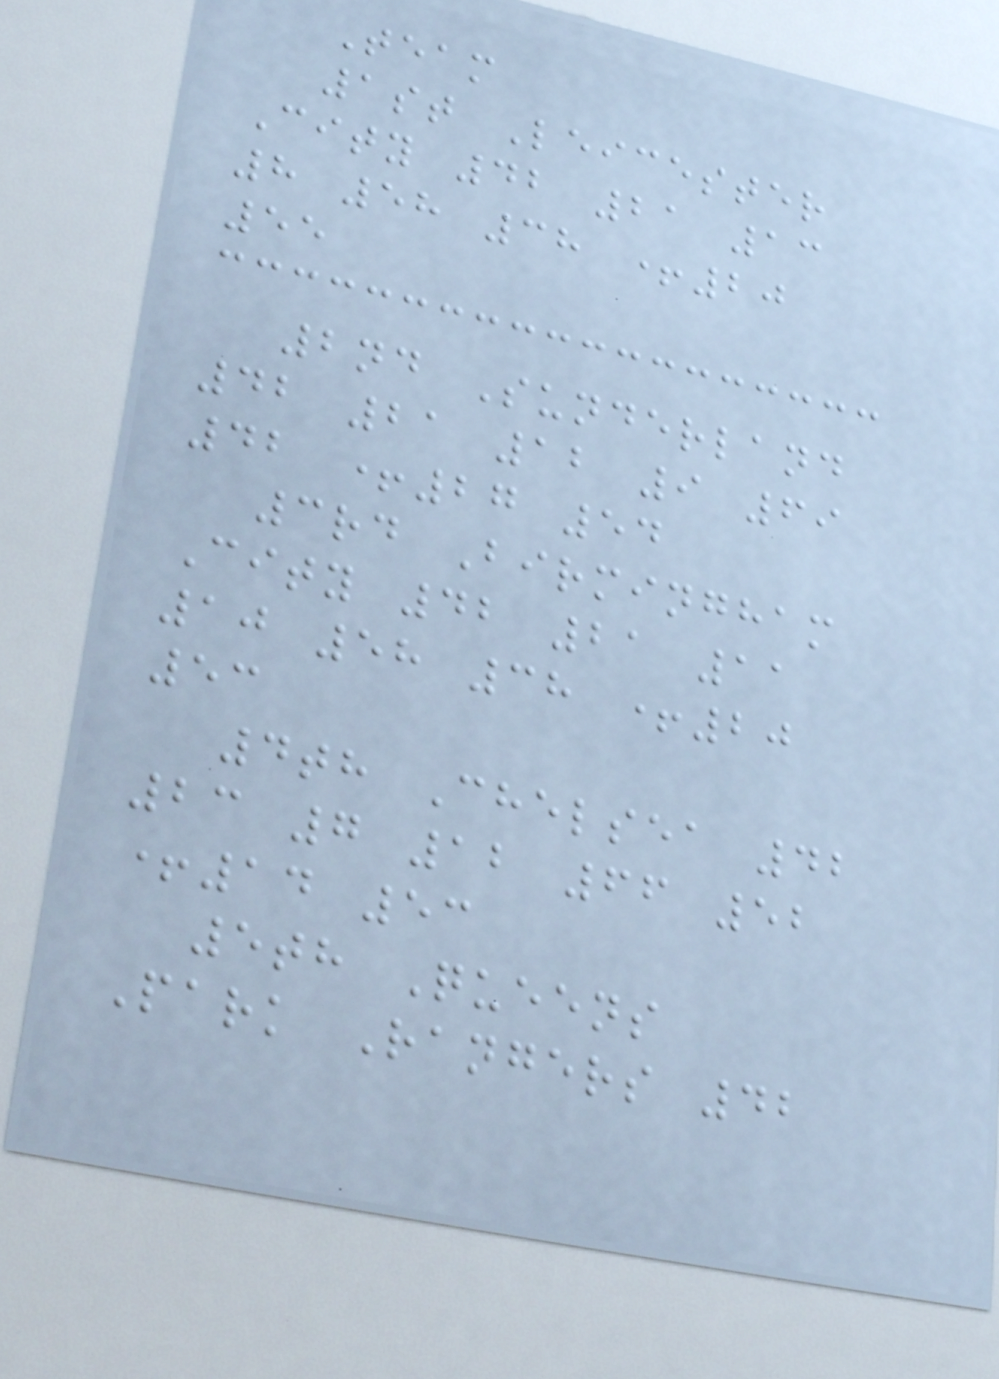Team
1st Leicester
City 42 21 13
8 58 38 +20
55
2nd Sunderland
42 21 12 9 69
42 +27 54
3rd Birmingham
City 42 21 11
10 58 38 +20
53
4th Chelsea 42
23 7 12 66 52
+14 53
5th Queens
Park Rangers 42
